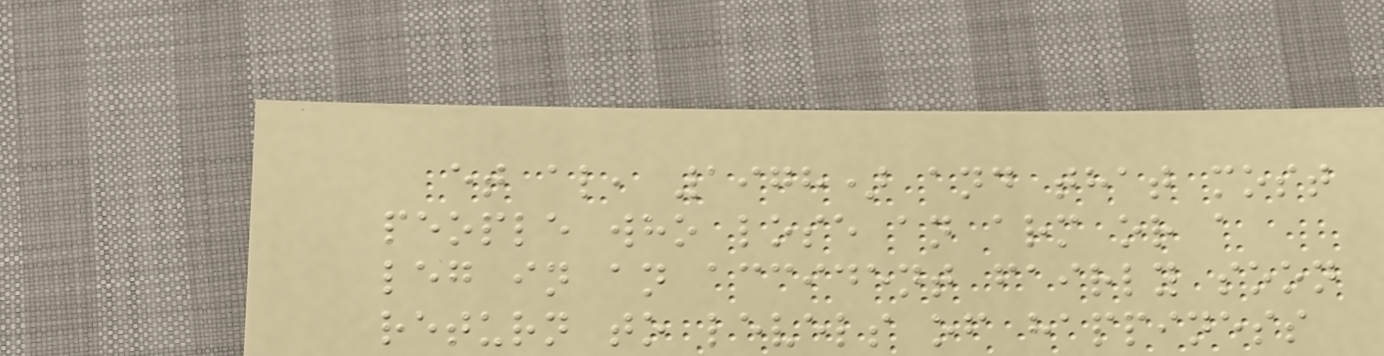et al, 1978) and that most
people who lose an arm or a
leg in an accident fairly soon
return to levels of happiness
